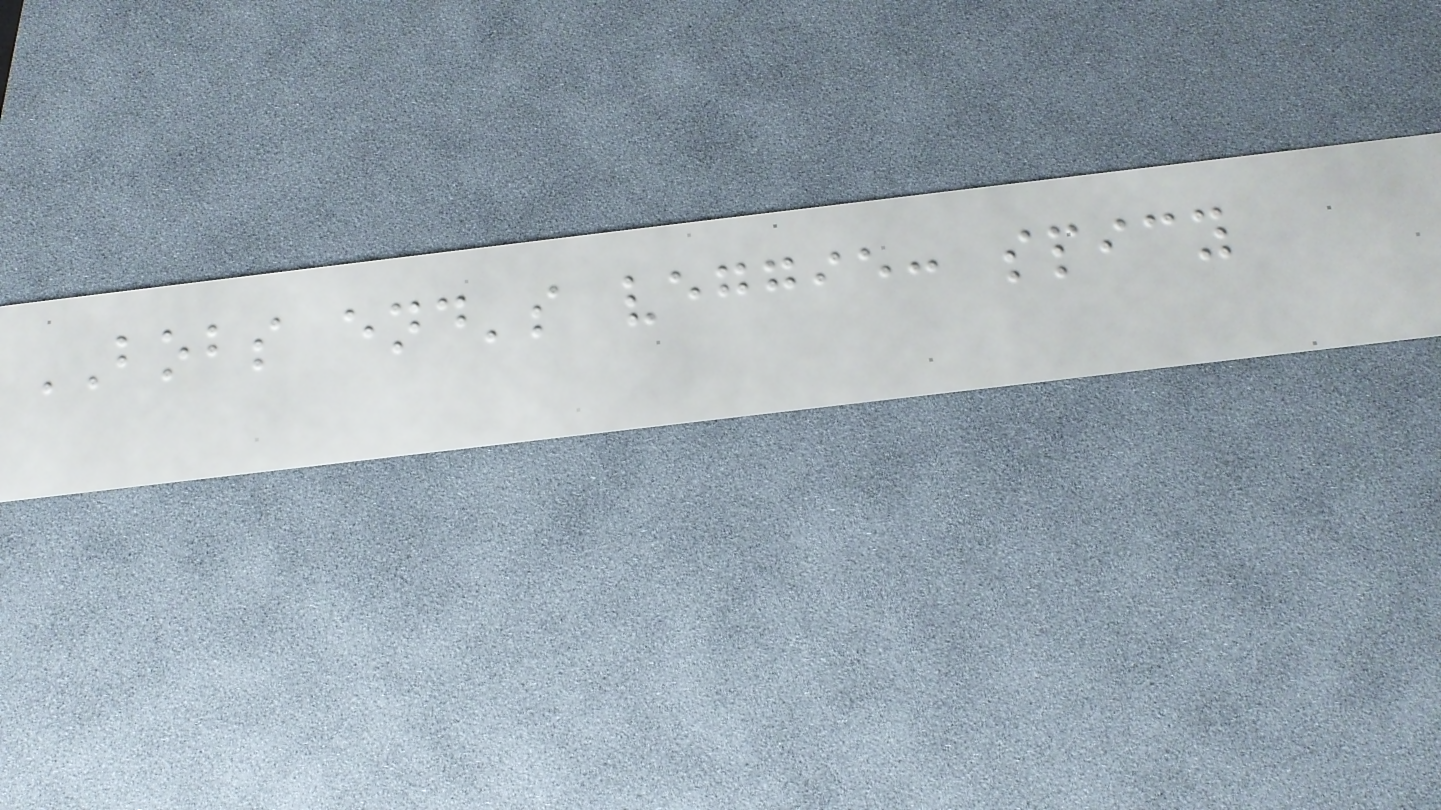BOBS end's veggie: spicy
